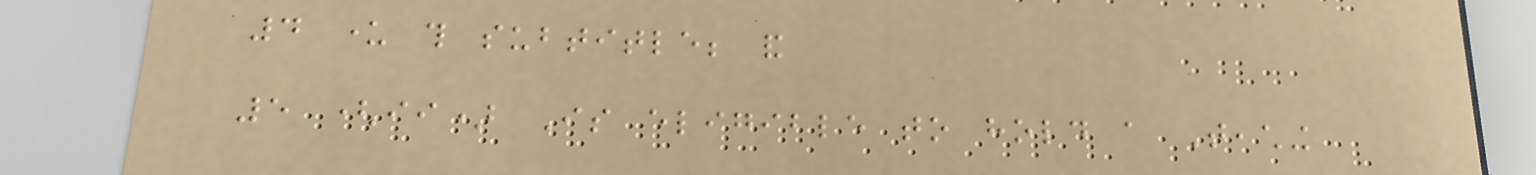4 under this subtitle; and
5 (ii) Is eligible to hold a Teaching
